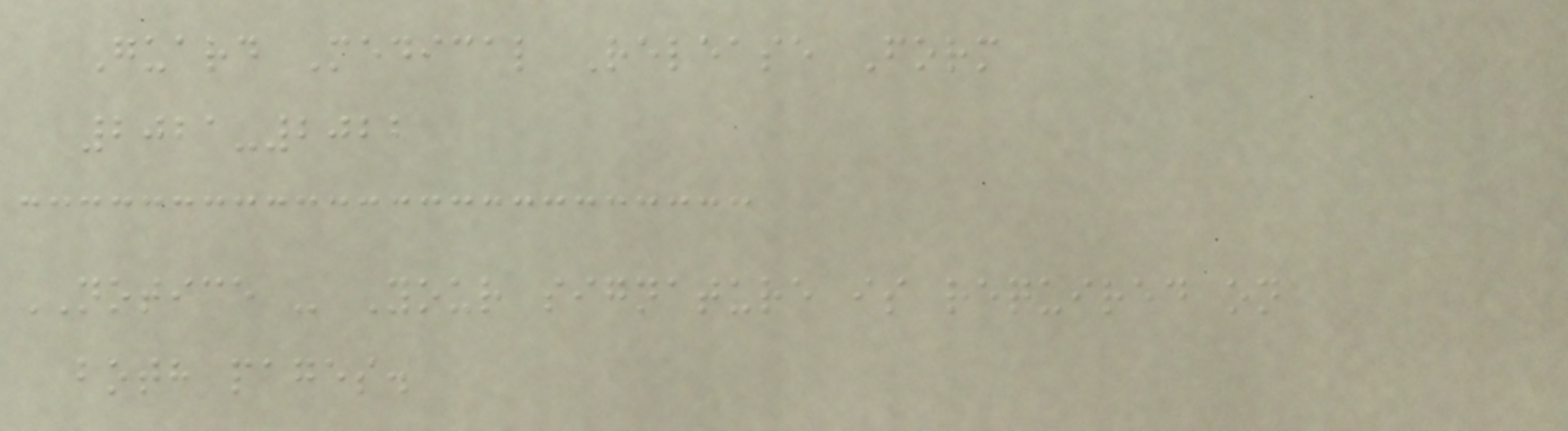Guard Medical Release Form
2021-2022
NOTICE - Your signature is required on
both pages.
